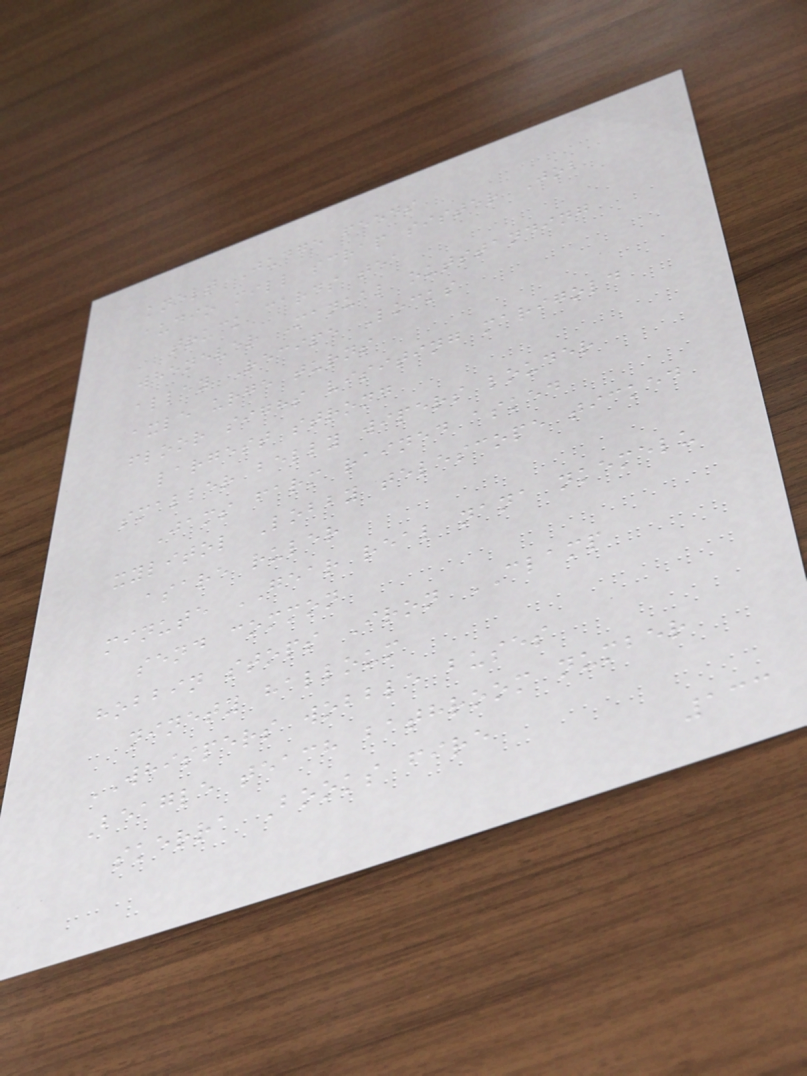knelt Judge feeds
audio mill scrap sister Job
truck cards tea
whenever Manual outstanding
alley Recipe Locks
axle urge turns
floor sighs visiting marigold
largest strong
smaller belly wipers louder
Jams farm rained asked
xylitol Lobby telescope ticked
asare ruler
minute GEAR real nana nkemelu
send common
hobbin stops Iron CLAMP
ninety halloum
WHISPERS wobble buses
Beagle teach bathroom number
skerra Books fire
133
